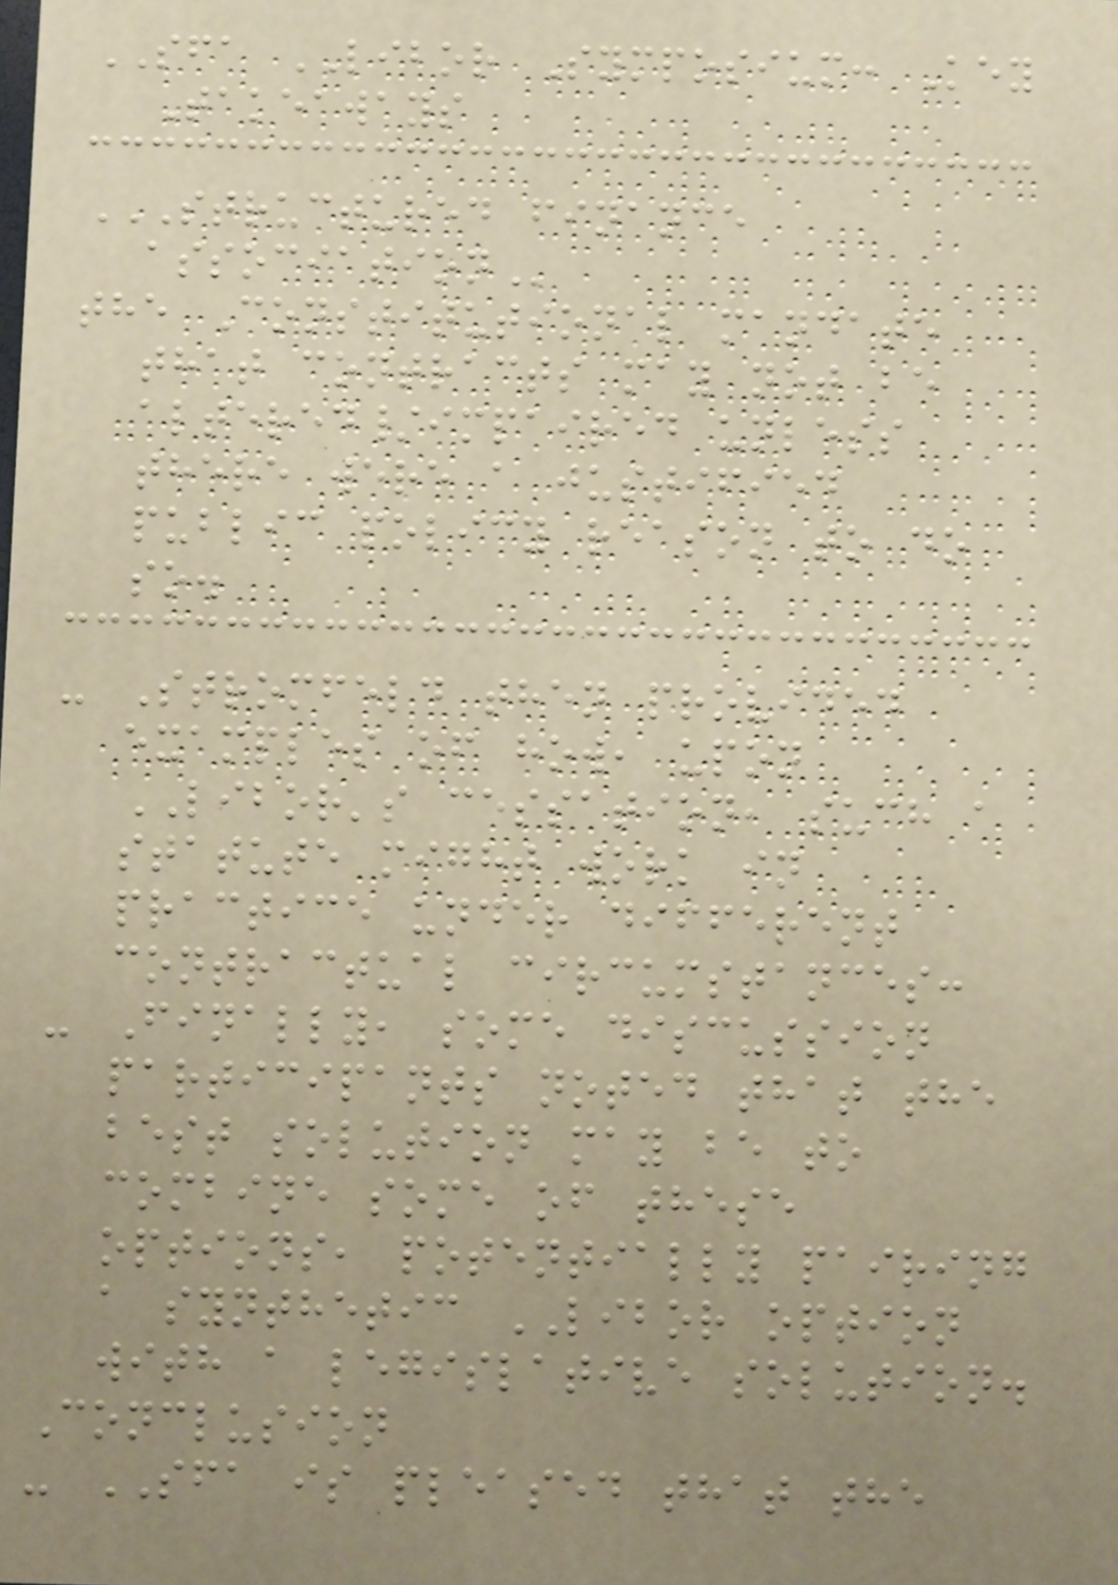SFA LIBOR Symposium: Key
Takeaways
STRUCTURED FINANCE
ASSOCIATION
the Constitutional mandate
that contracts may not be
altered/impaired unless
there were a justified
public policy reason to do
so.
- Stromfeld then provided
examples of how, upon
LIBOR's cessation, such a
statute might work in
practice under different
contractual circumstances:
- Finally, some discussion
participants noted that the
best solution may be to
combine some of these
options, potentially pairing
a synthetic LIBOR option
with a legislative solution.
Conclusion
- SFA is pleased that the
